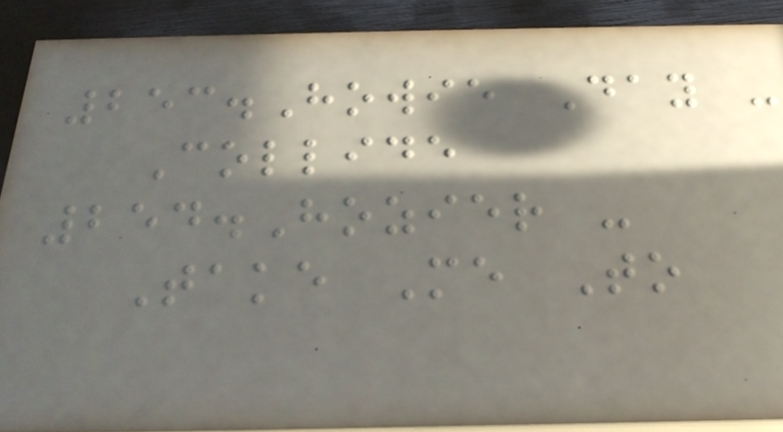253.Howie Day -
Collide
254.Hozier -
Take Me To
